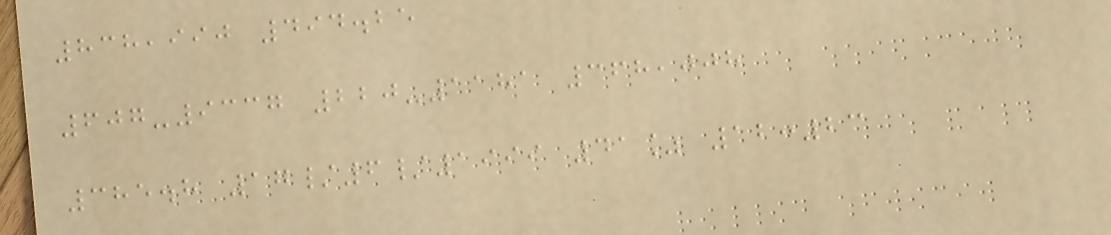838,990 494.25
607-9337 220-1181 368,008
385.8 17/6/1999 41% 12:23
